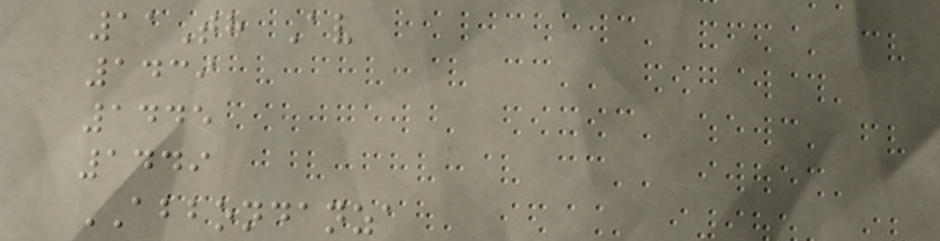11Th Av
1439
1445
1449
ABBONDANZA
